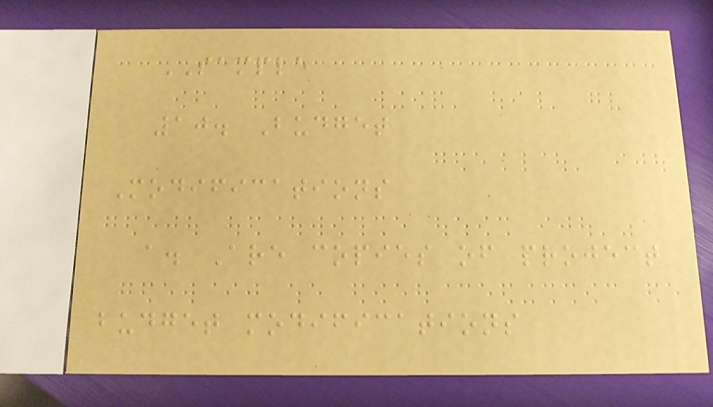SAMPLE
10. Budget
Modifications
a. Are copies of project
budget modifications
